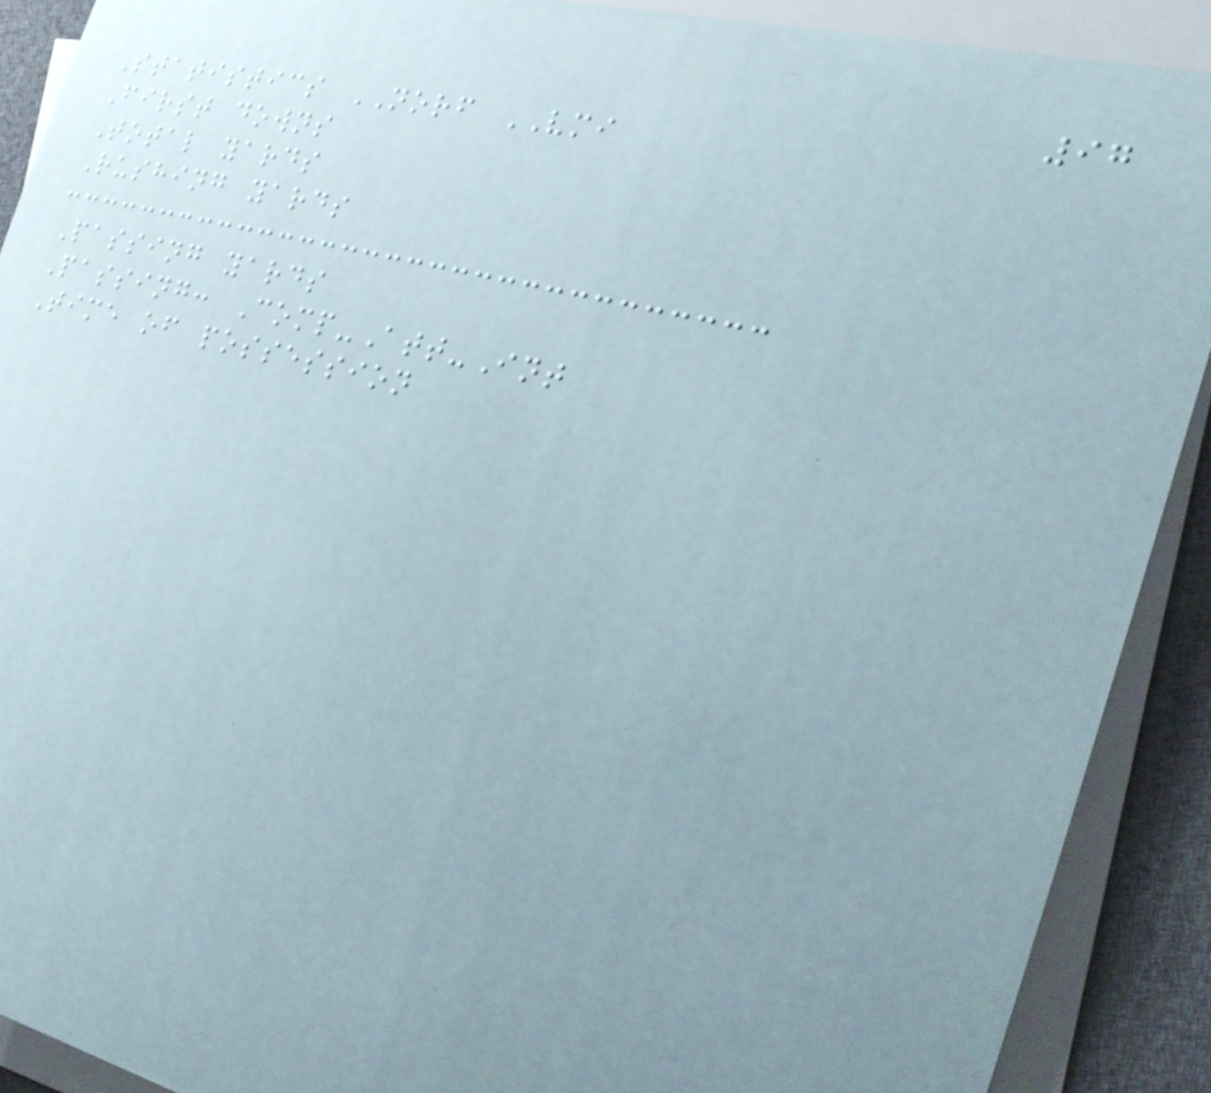97
Statistics NORF VMI
First downs
Total yards
Rushing yards
Passing yards
Passing: Comp-Att-Int
Time of possession
